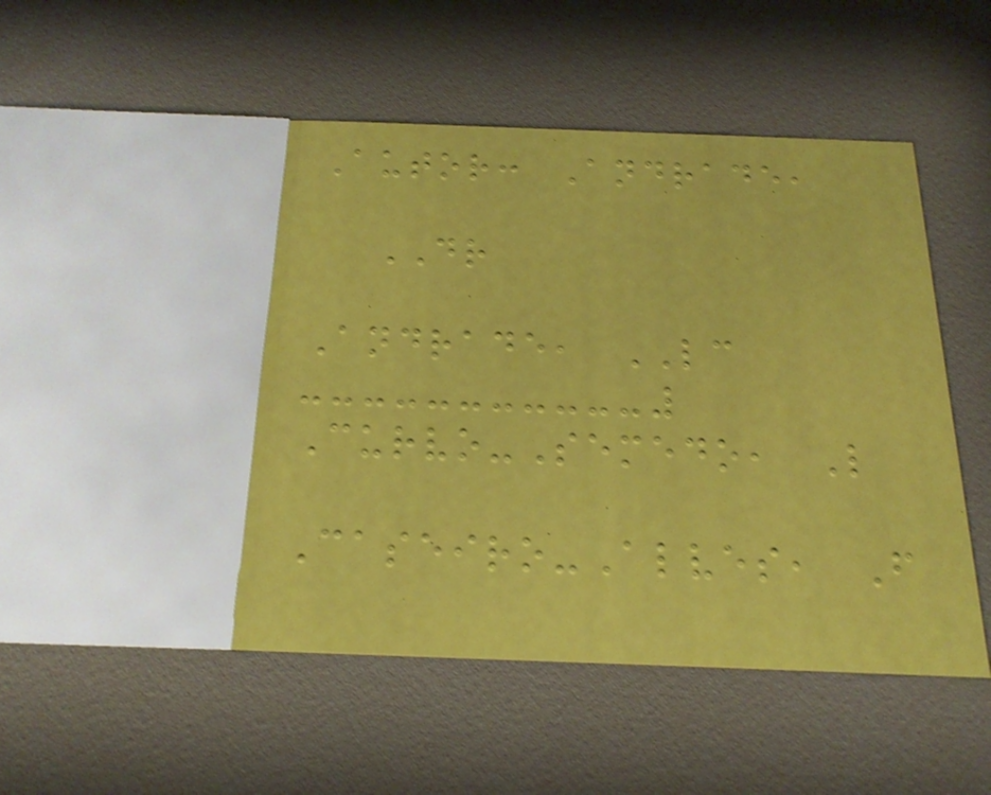Autor: Andrade,
DR
Andrade, LC
Curvo-Semedo, L
Caseiro-Alves, F
